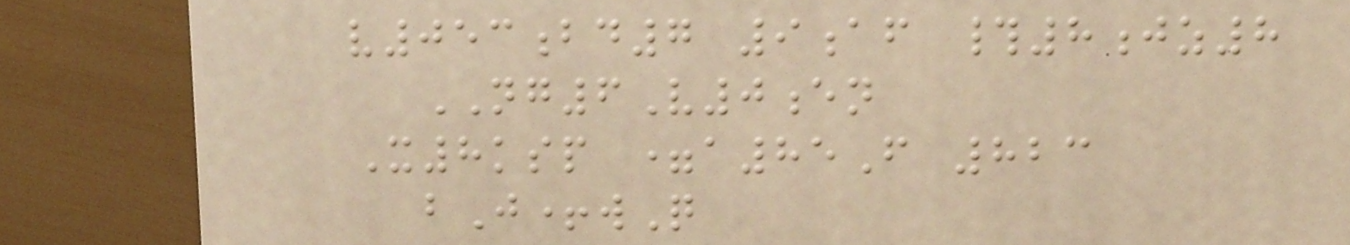v053bd7 9af #8jz8
NG6V0en
X8ksp =a85F 823
bJ+wQ
